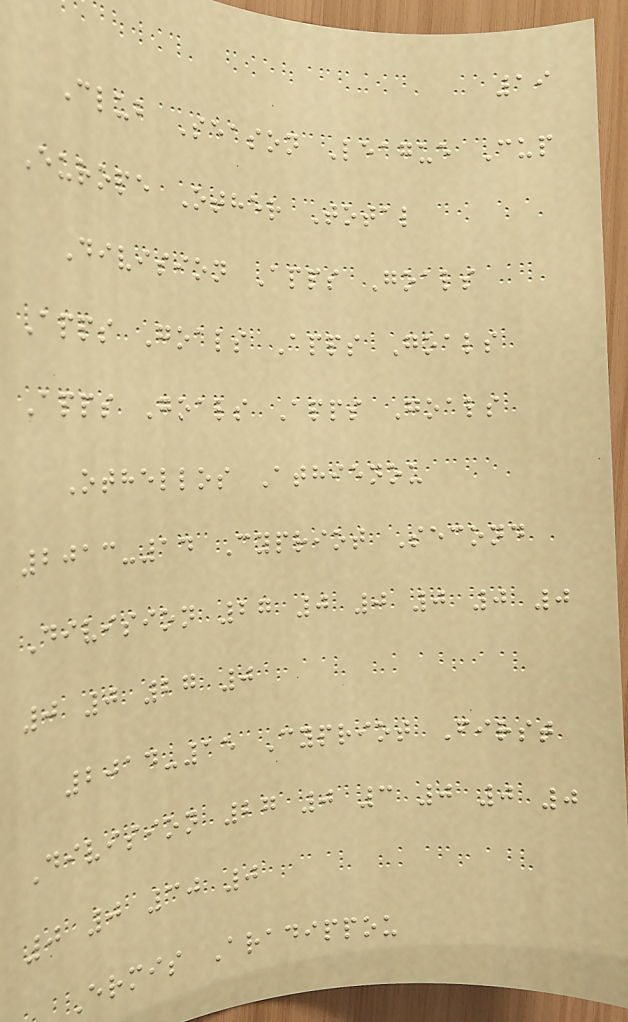19
Club Season League Cup
Europe Other Total
Division Apps Goals
Apps Goals Apps Goals
Apps Goals Apps Goals
Othellos Athienou
2013-14 Cypriot Second
Division 27 0 0 0 0 0
0 0 27 0
2014-15 Cypriot First
Division 27 0 3 0 0 0
0 0 30 0
Ermis Aradippou
